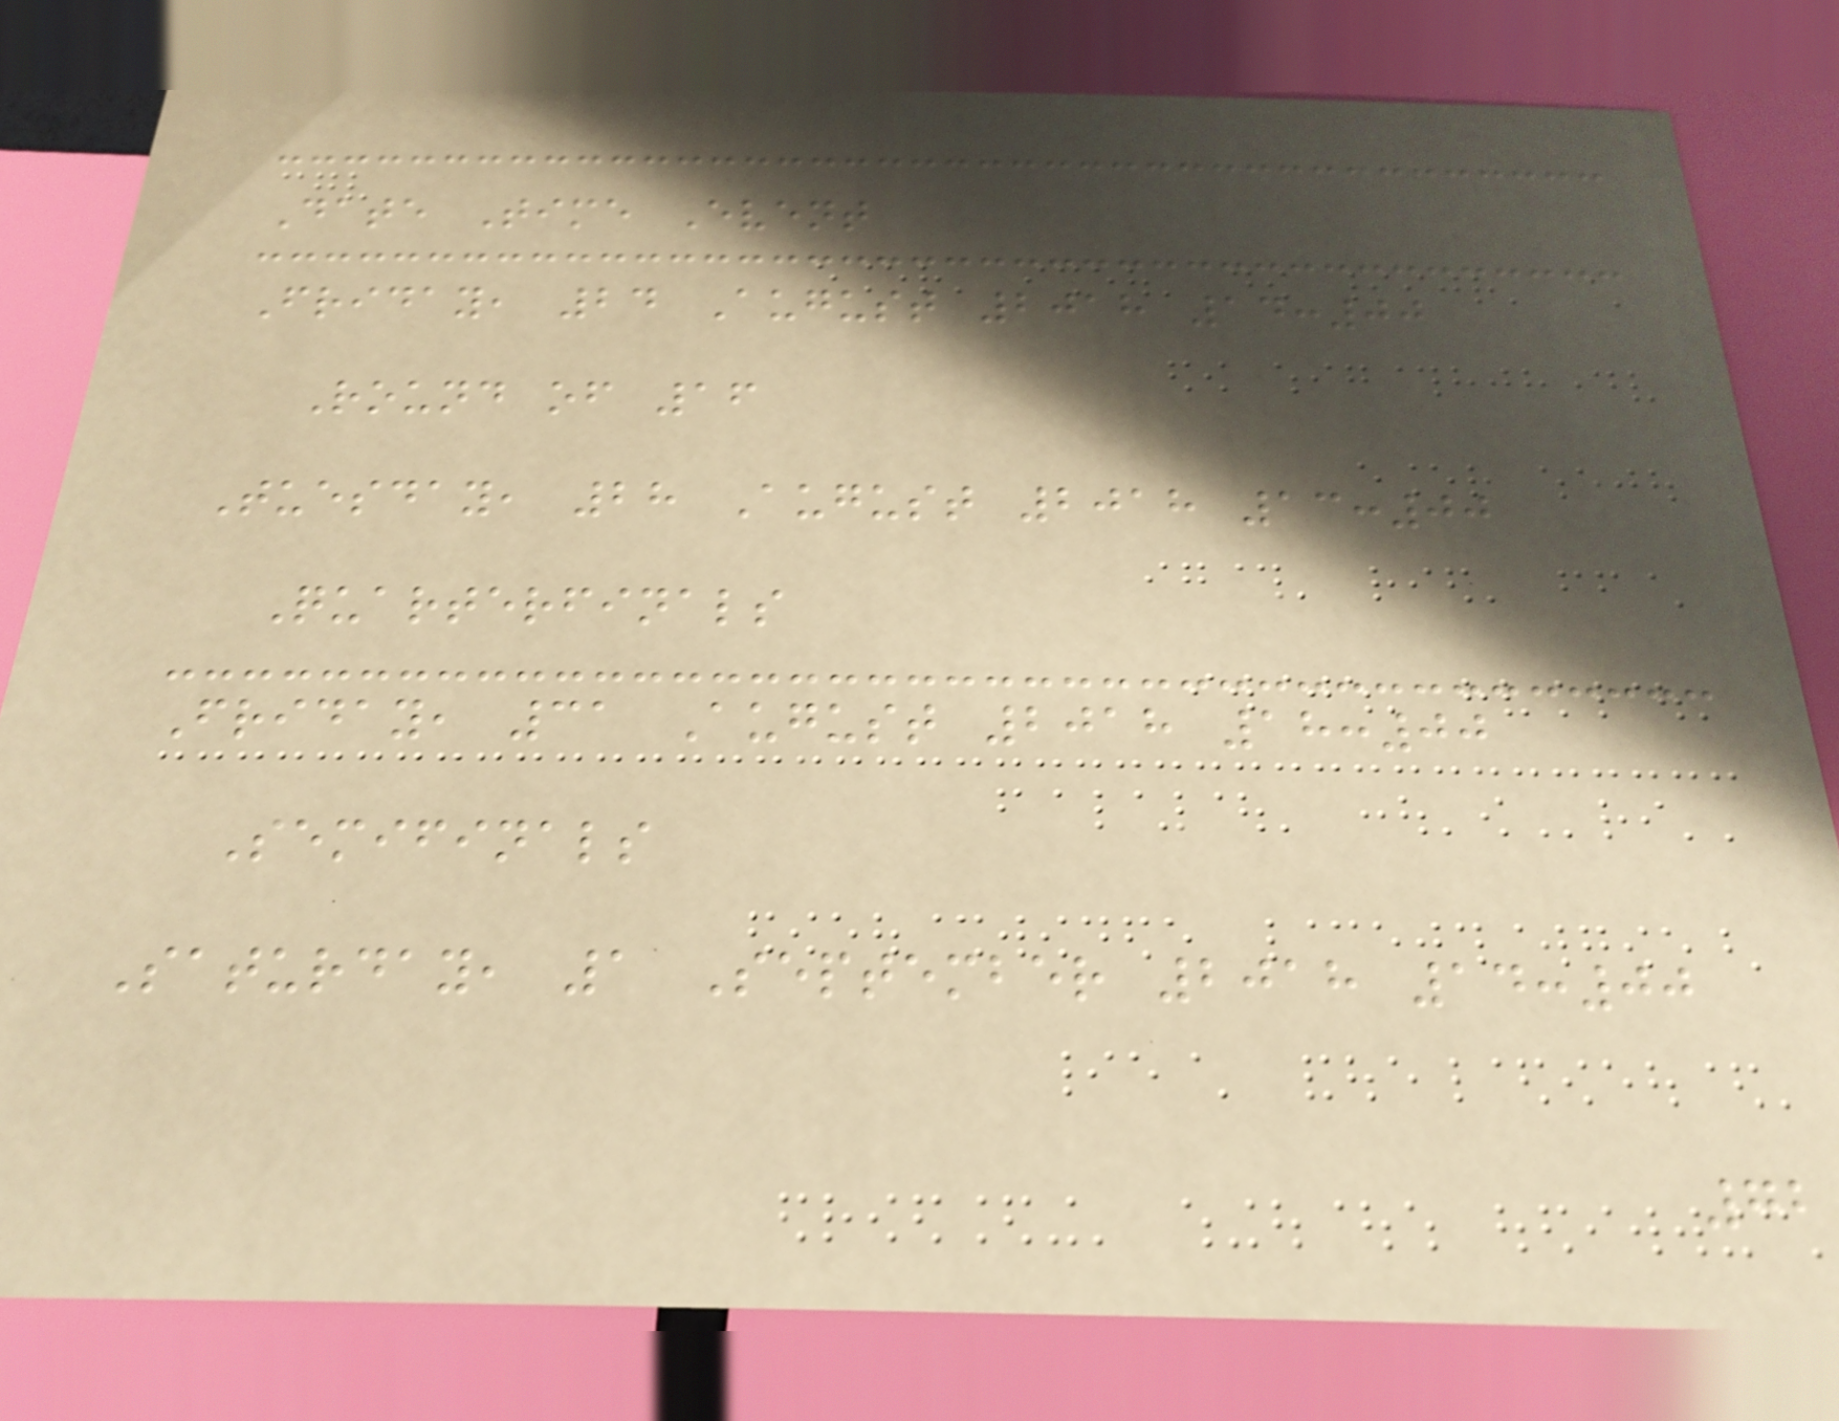Date Time Event
Friday, 24 August 2018 14:00
Round of 16
Tuesday, 28 August 2018 13:00
Quarterfinals
Friday, 31 August 2018 18:00
Semifinals
Saturday, 1 September 2018 14:00
72
